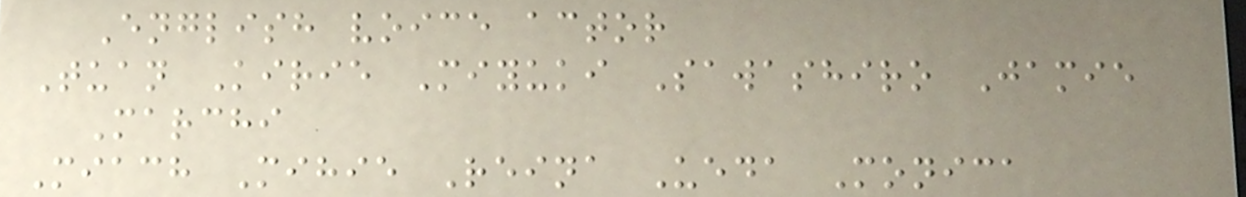English voice actor
Tuan Kirie Miyuki Sawashiro Jamie
Marchi
Miach Mihie Reina Ueda Monica
